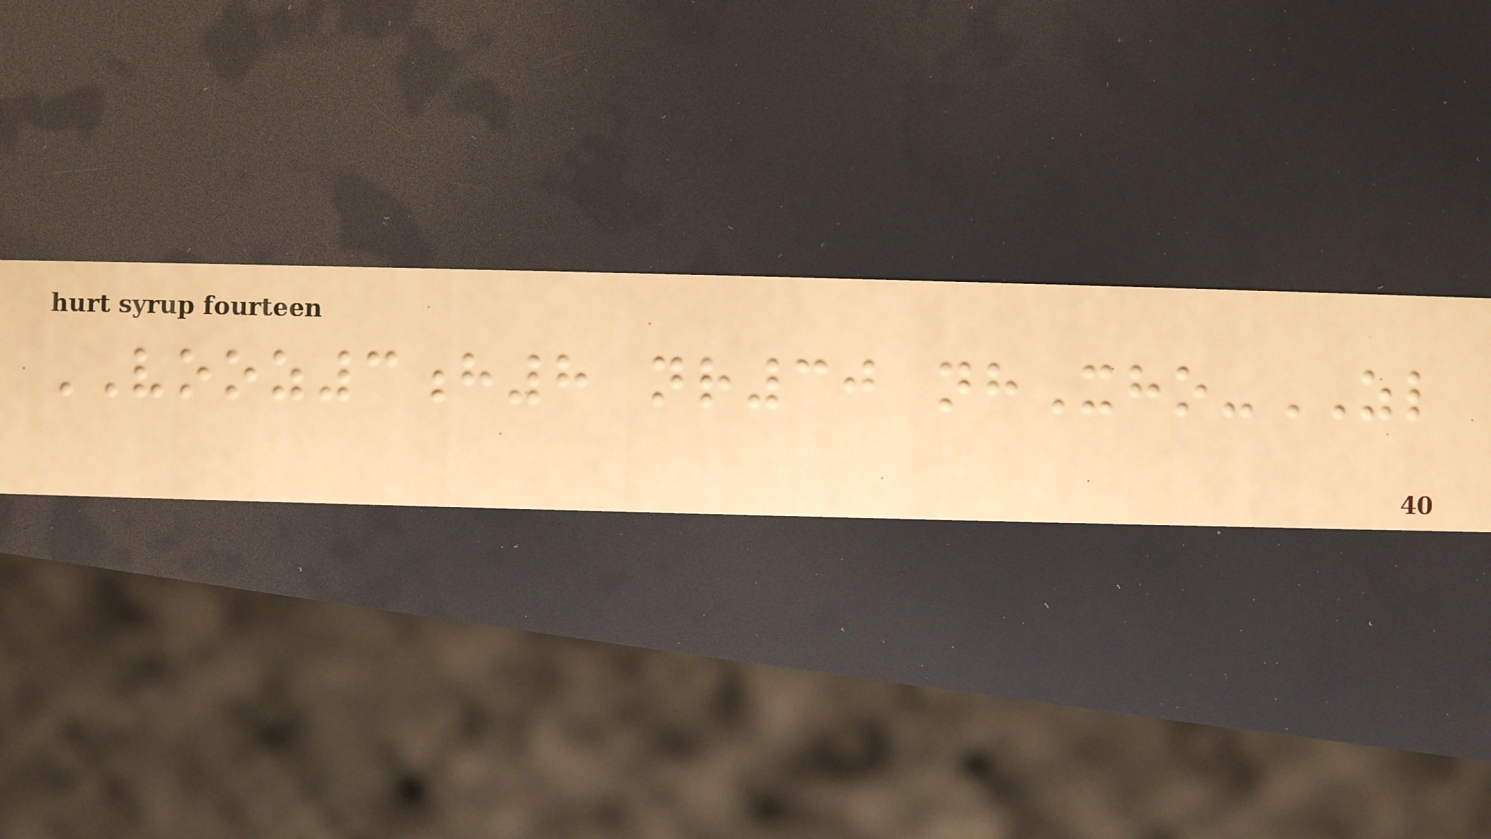VOOZ3h8 nr30 nhXho-ZL
